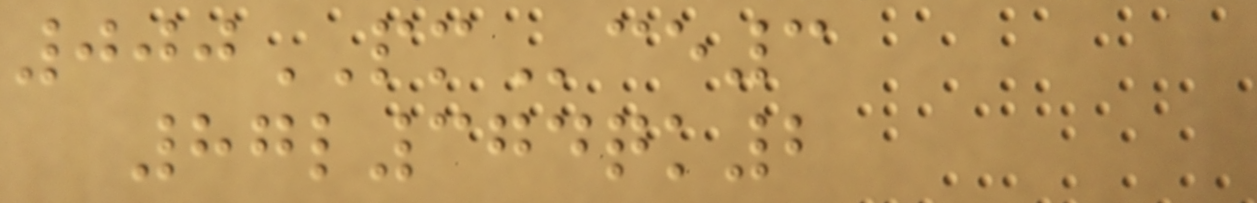000PMce3
87l374qk2
